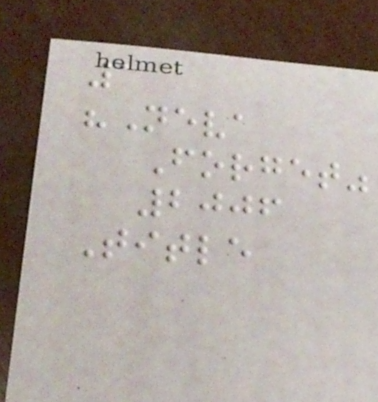1
"Neva
Forget"
2006
Title
